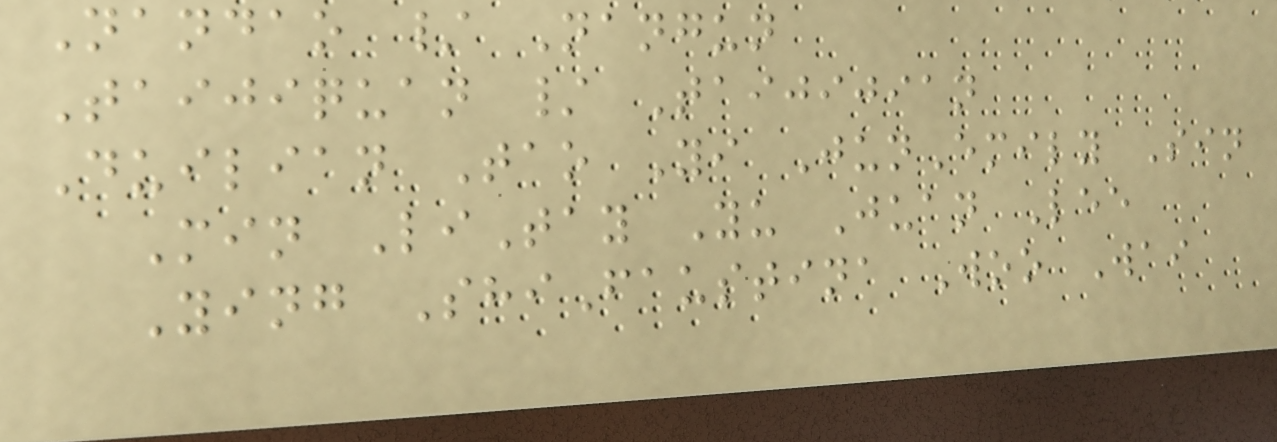Nandao / Nangun
Taijiquan / Taijijian
Duilian Tao Yi JunEmily Sin
Min LiTay Yu Juan Lee
Ying ShiFaustina Woo Wai
